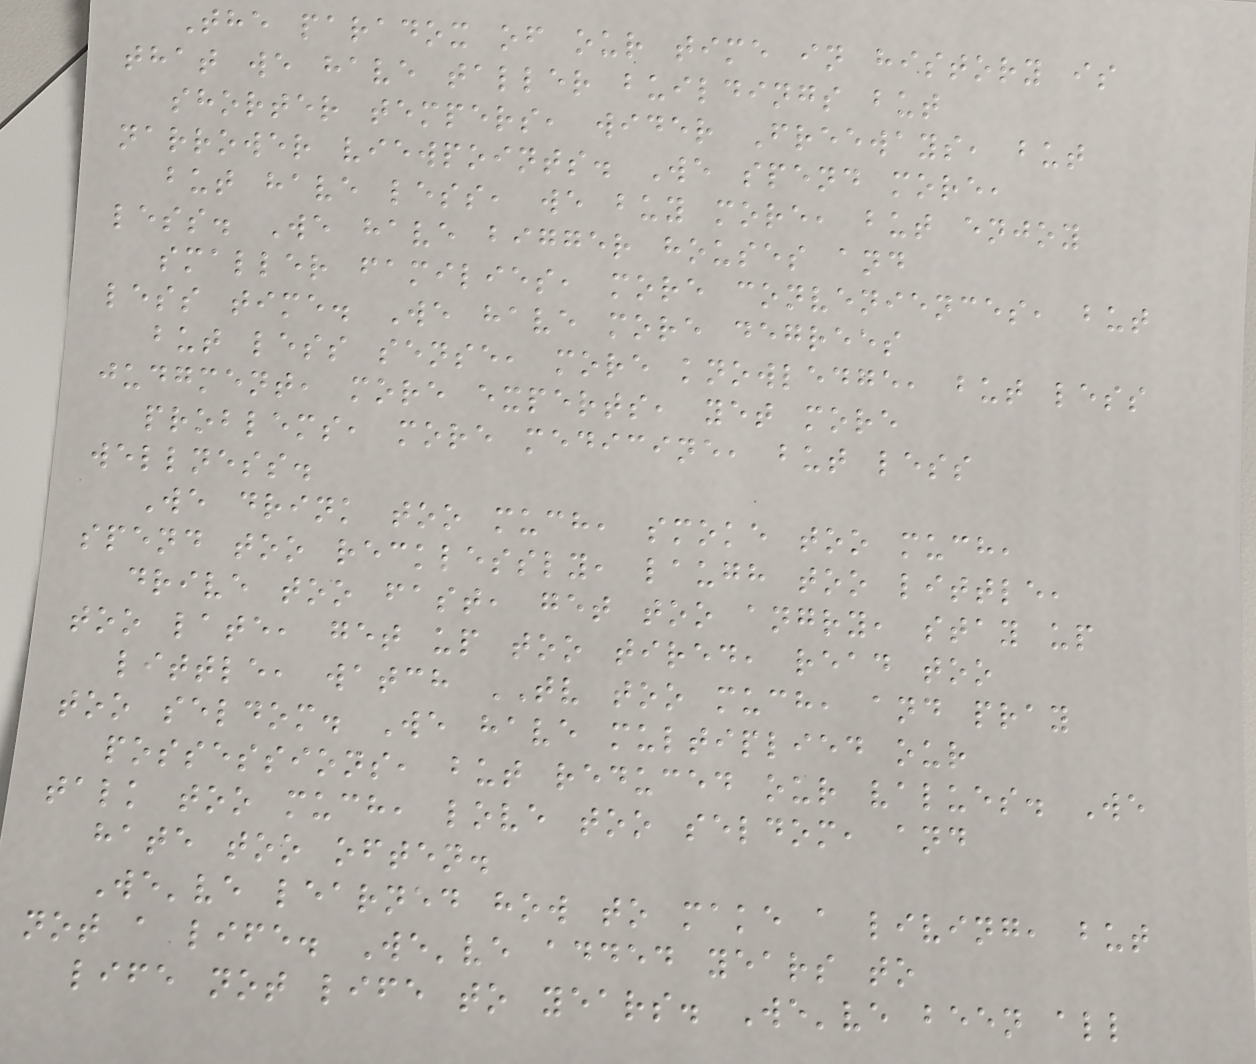The paradox of our time in history is
that we have taller buildings but
shorter tempers, wider Freeways, but
narrower viewpoints. We spend more,
but have less, we buy more, but enjoy
less. We have bigger houses and
smaller families, more conveniences, but
less time. We have more degrees
but less sense, more knowledge, but less
judgment, more experts, yet more
problems, more medicine, but less
wellness.
We drink too much, smoke too much,
spend too recklessly, laugh too little,
drive too fast, get too angry, stay up
too late, get up too tired, read too
little, watch TV too much, and pray
too seldom. We have multiplied our
possessions, but reduced our values. We
talk too much, love too seldom, and
hate too often.
We've learned how to make a living, but
not a life. We've added years to
life not life to years. We've been all
